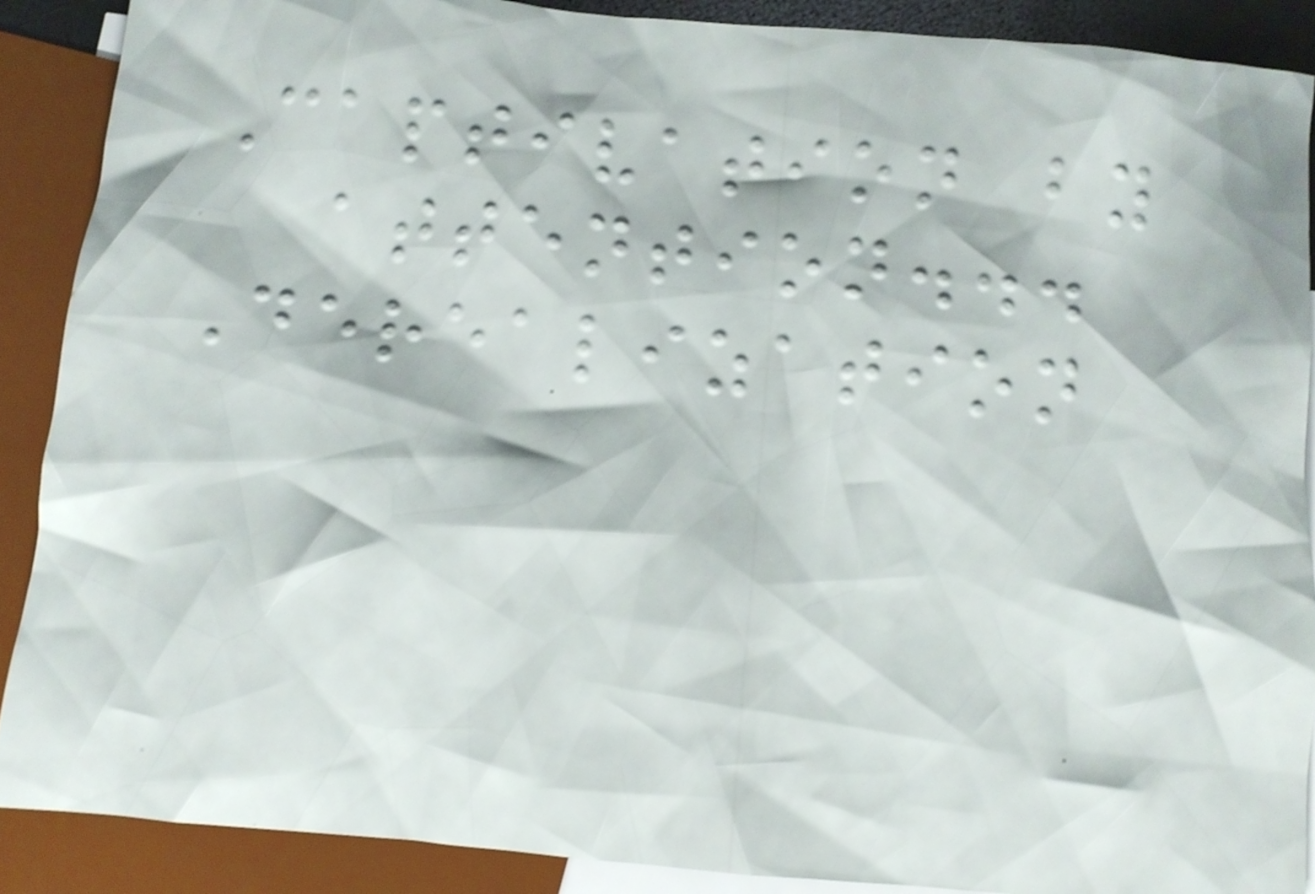Captivation by
attention...
Derealization
